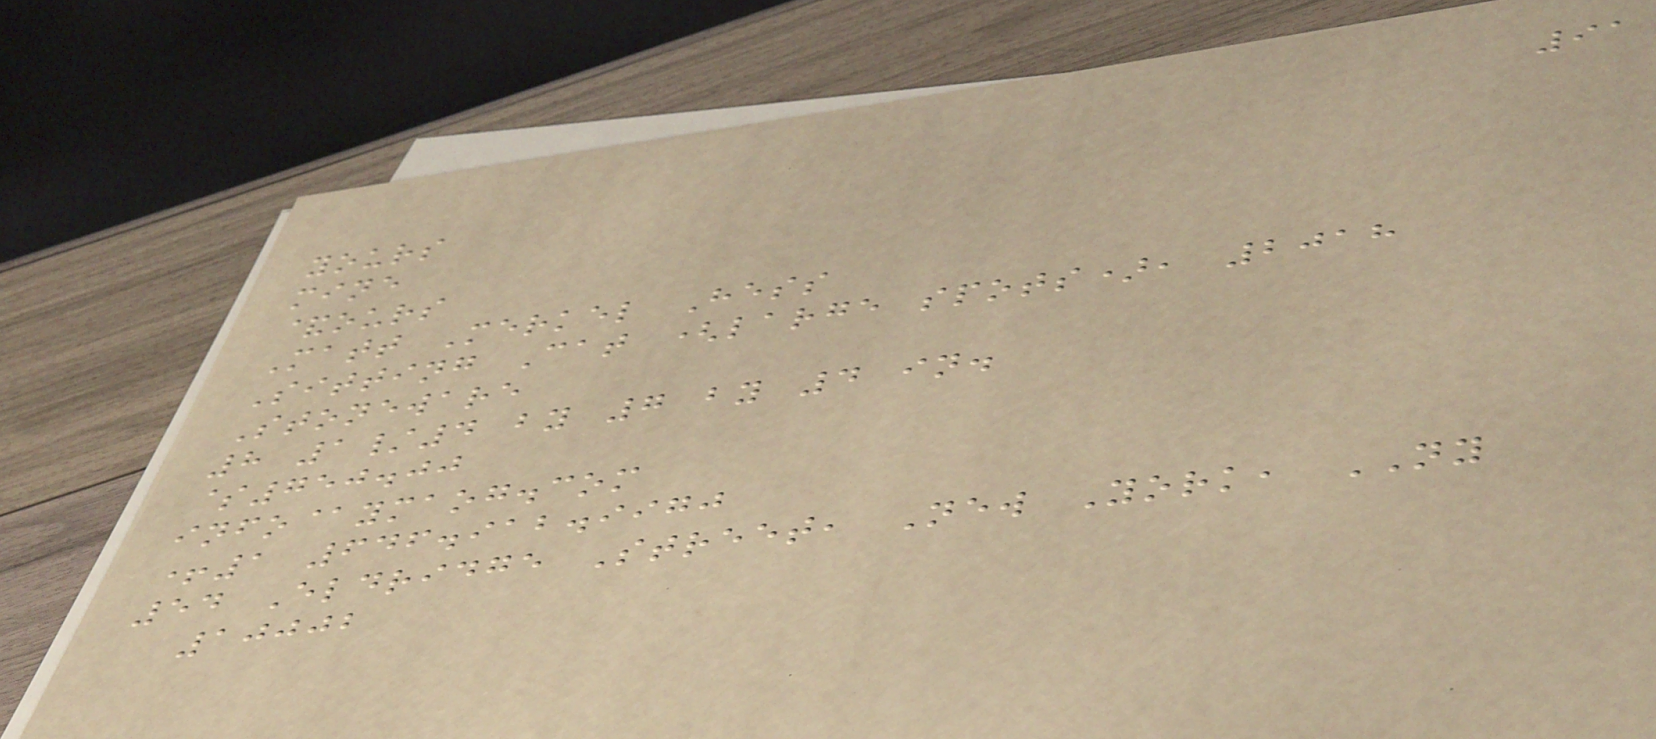91
yours
mine
&ours
Matt Merkel Hess
Sitting Cat (large spots), 2018
Stoneware
8 1/4 by 7 by 4 in.
$750.00
info@ymaog.com
+1 646.912.9970
54 Eldridge Street, New York, NY
10002
